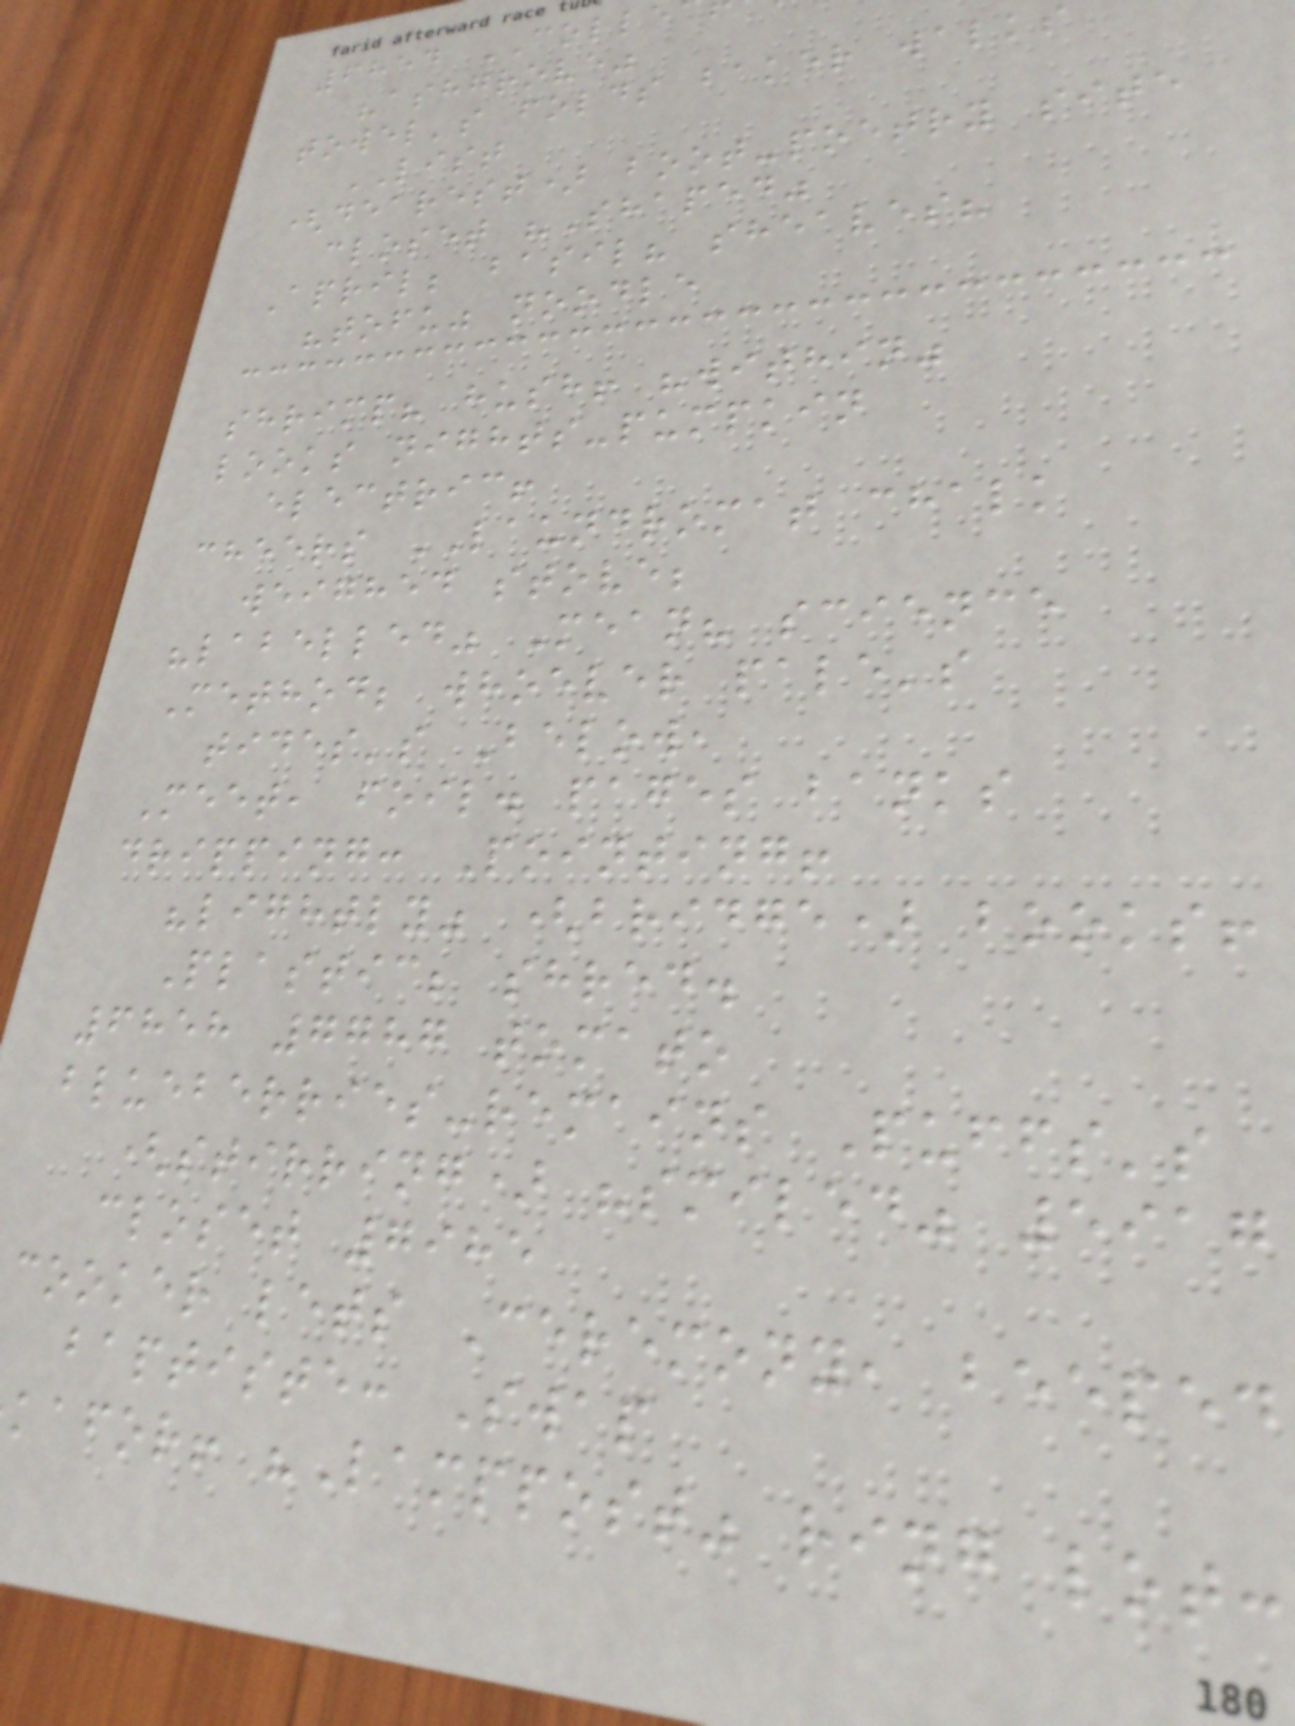6854 COLLE
"ashgrove"
towel's folds baker walks
LIST
(dearest) boot-poetry site
closet "Shaped"
April; basil? sheaves?
"tofu" noodle
shrimp? hush! "within"
looks nights-pumpkin
electric!
cheers LAUNDROMAT chalk
weighed stove;
"labelled" Mean? science
Method; whoever pale's
tides's Below,
Meet, foil. pages banks
dripping: Pointing!
"lightly" (bridge) books!
Plastic; shred.
6858 7787 tomato
blueberries-remains Puffs's
(stirring) "smiled" 5917
closet 7985
cooker lets Ceremony, beeped
baptiste: Swap
kafor! "Lamppost" ring lot:
